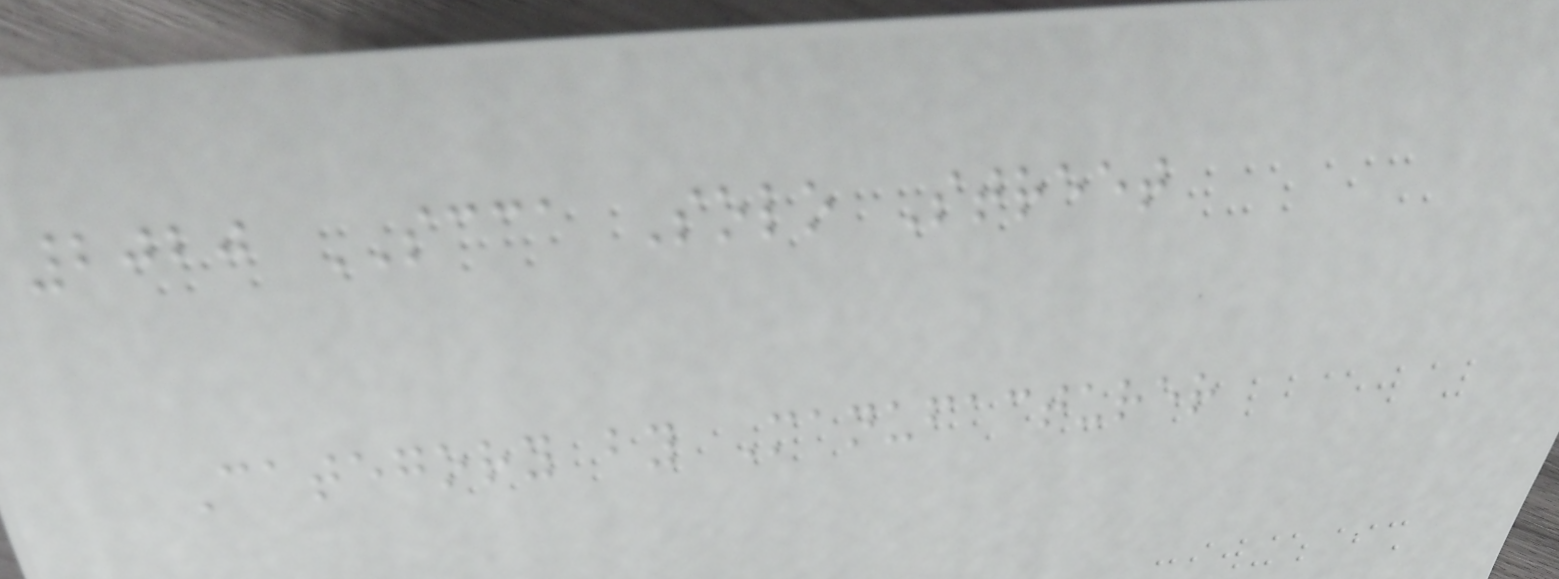2020 SCCA Solo Street
Category by Manufacturer
